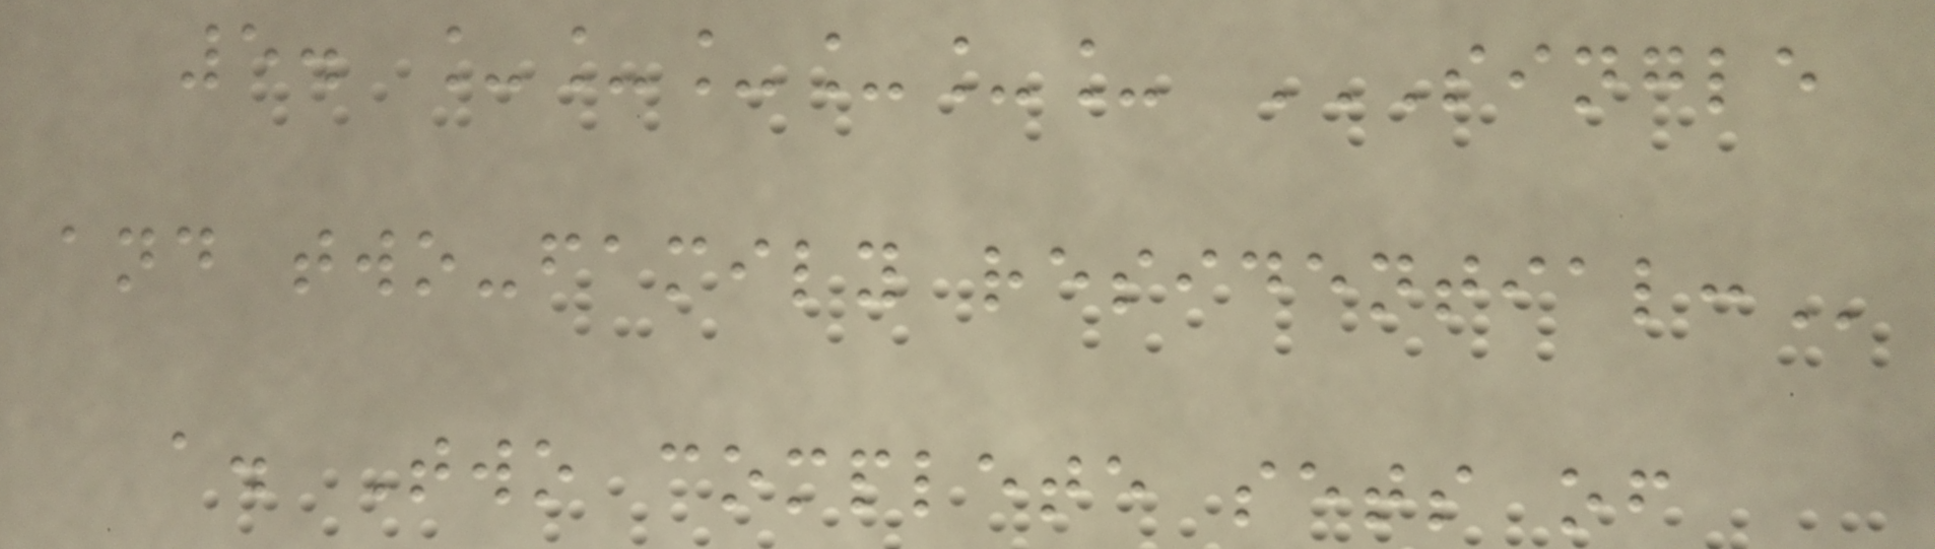5. ______ SINGLE
AND TWO-FAMILY RESIDENTIAL:
a. Two complete sets of
